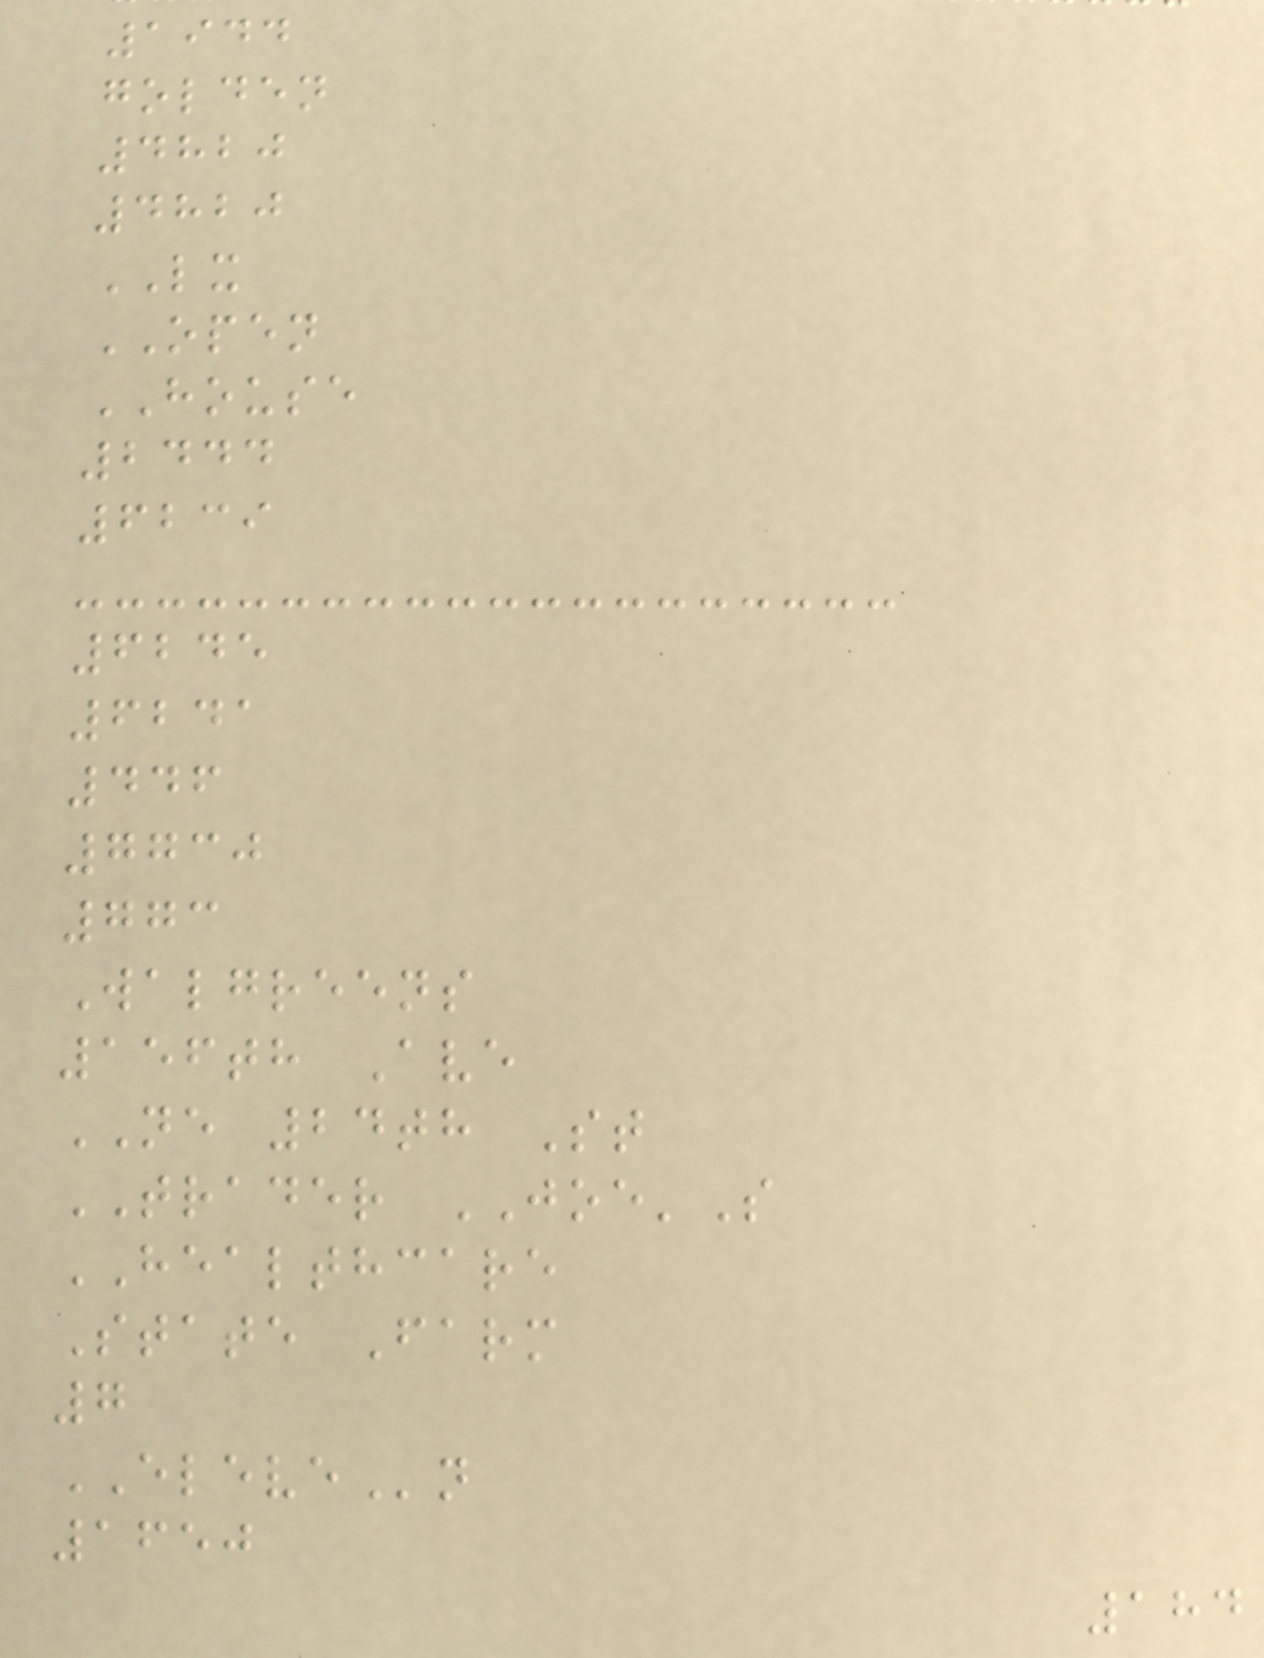1944
golden
4820
4820
LX
OPEN
HOUSE
2444
6239
6245
6241
446
7730
773
Walgreens
156th Ave
NE 24th St
TRADER JOE'S
HEALTHCARE
State Farm
7
ELEVEn
1650
184
